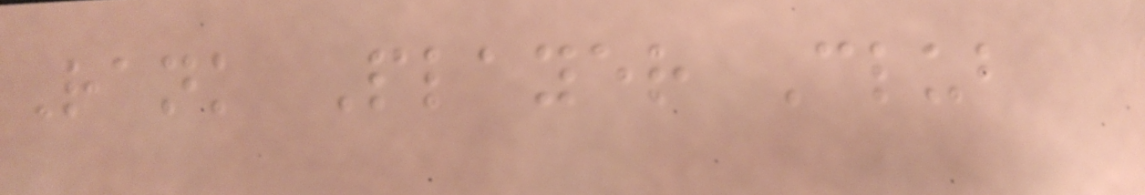Rank Player Club
